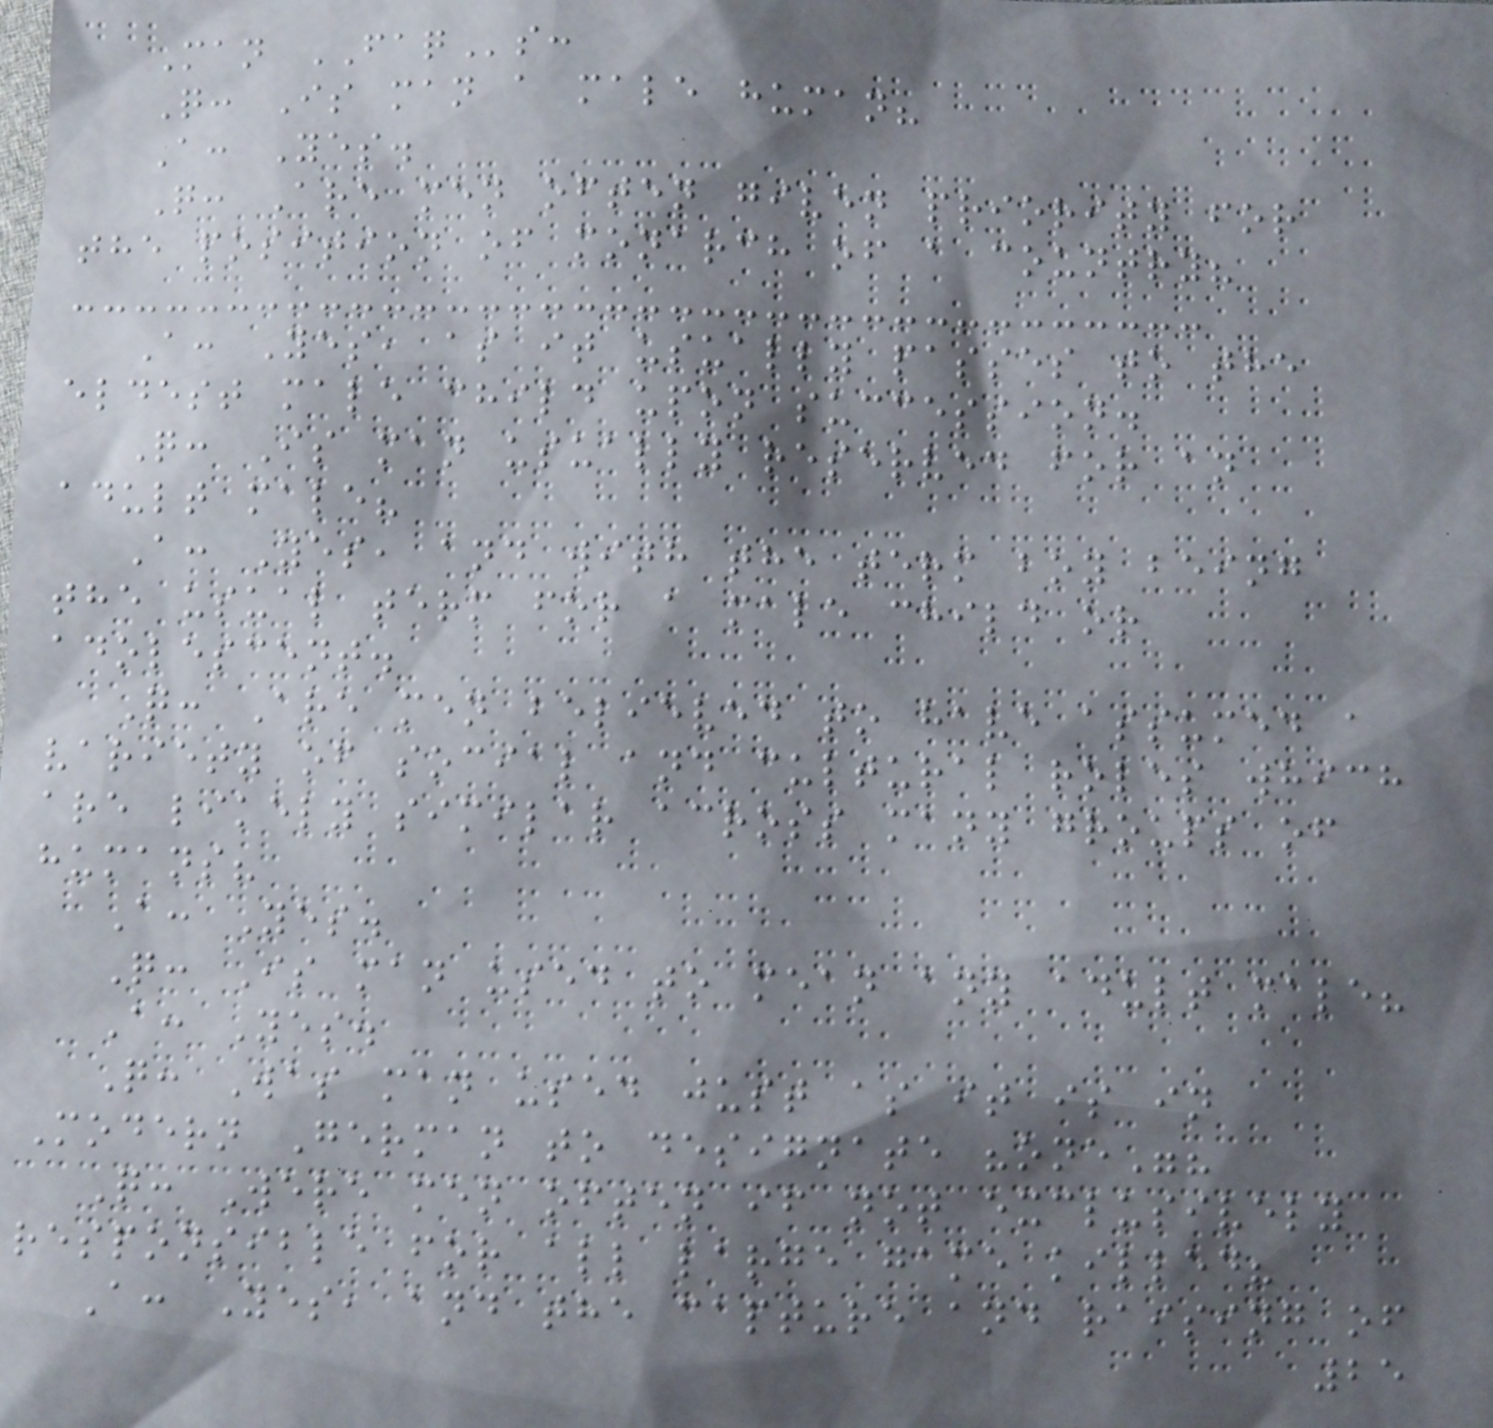Man FAQs:
Q: Is man a male human?
A: Yes.
Q: Are men often given priority for
the position of monarch of a country?
A: Yes, as it usually passes to the
eldest male child upon succession.
Q: Is man usually reserved for an
adult male?
A: Yes, and with the term boy being
the usual term for a male child or
adolescent.
Q: Are men believed to have assumed a
variety of social and cultural roles which
are likely similar across many groups of
humans?
A: Yes.
Q: Is man used to mean any adult male?
A: Yes.
Q: Was man used just as it is in
Modern German to designate "one"?
Q: Were men often if not exclusively
responsible for all large game killed?
A: Yes, and the capture and raising of
25
